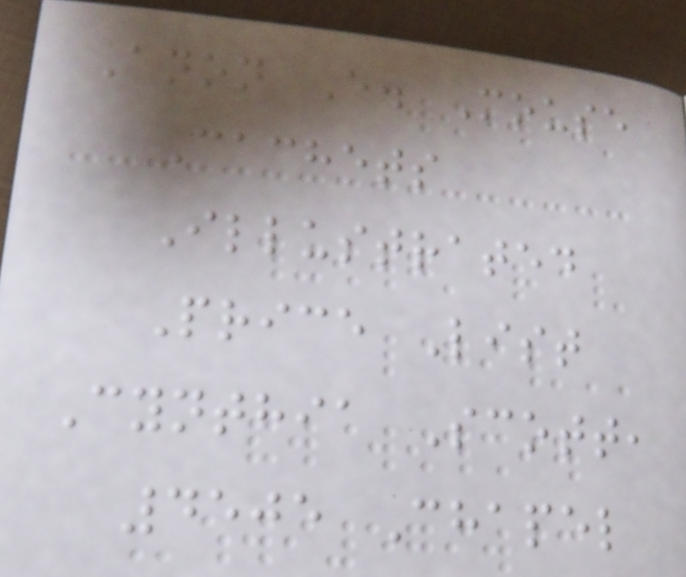Anon E. Mouse
Cachets
Illustrated
Price List
Cynthia Scott,
4505 Chapel
